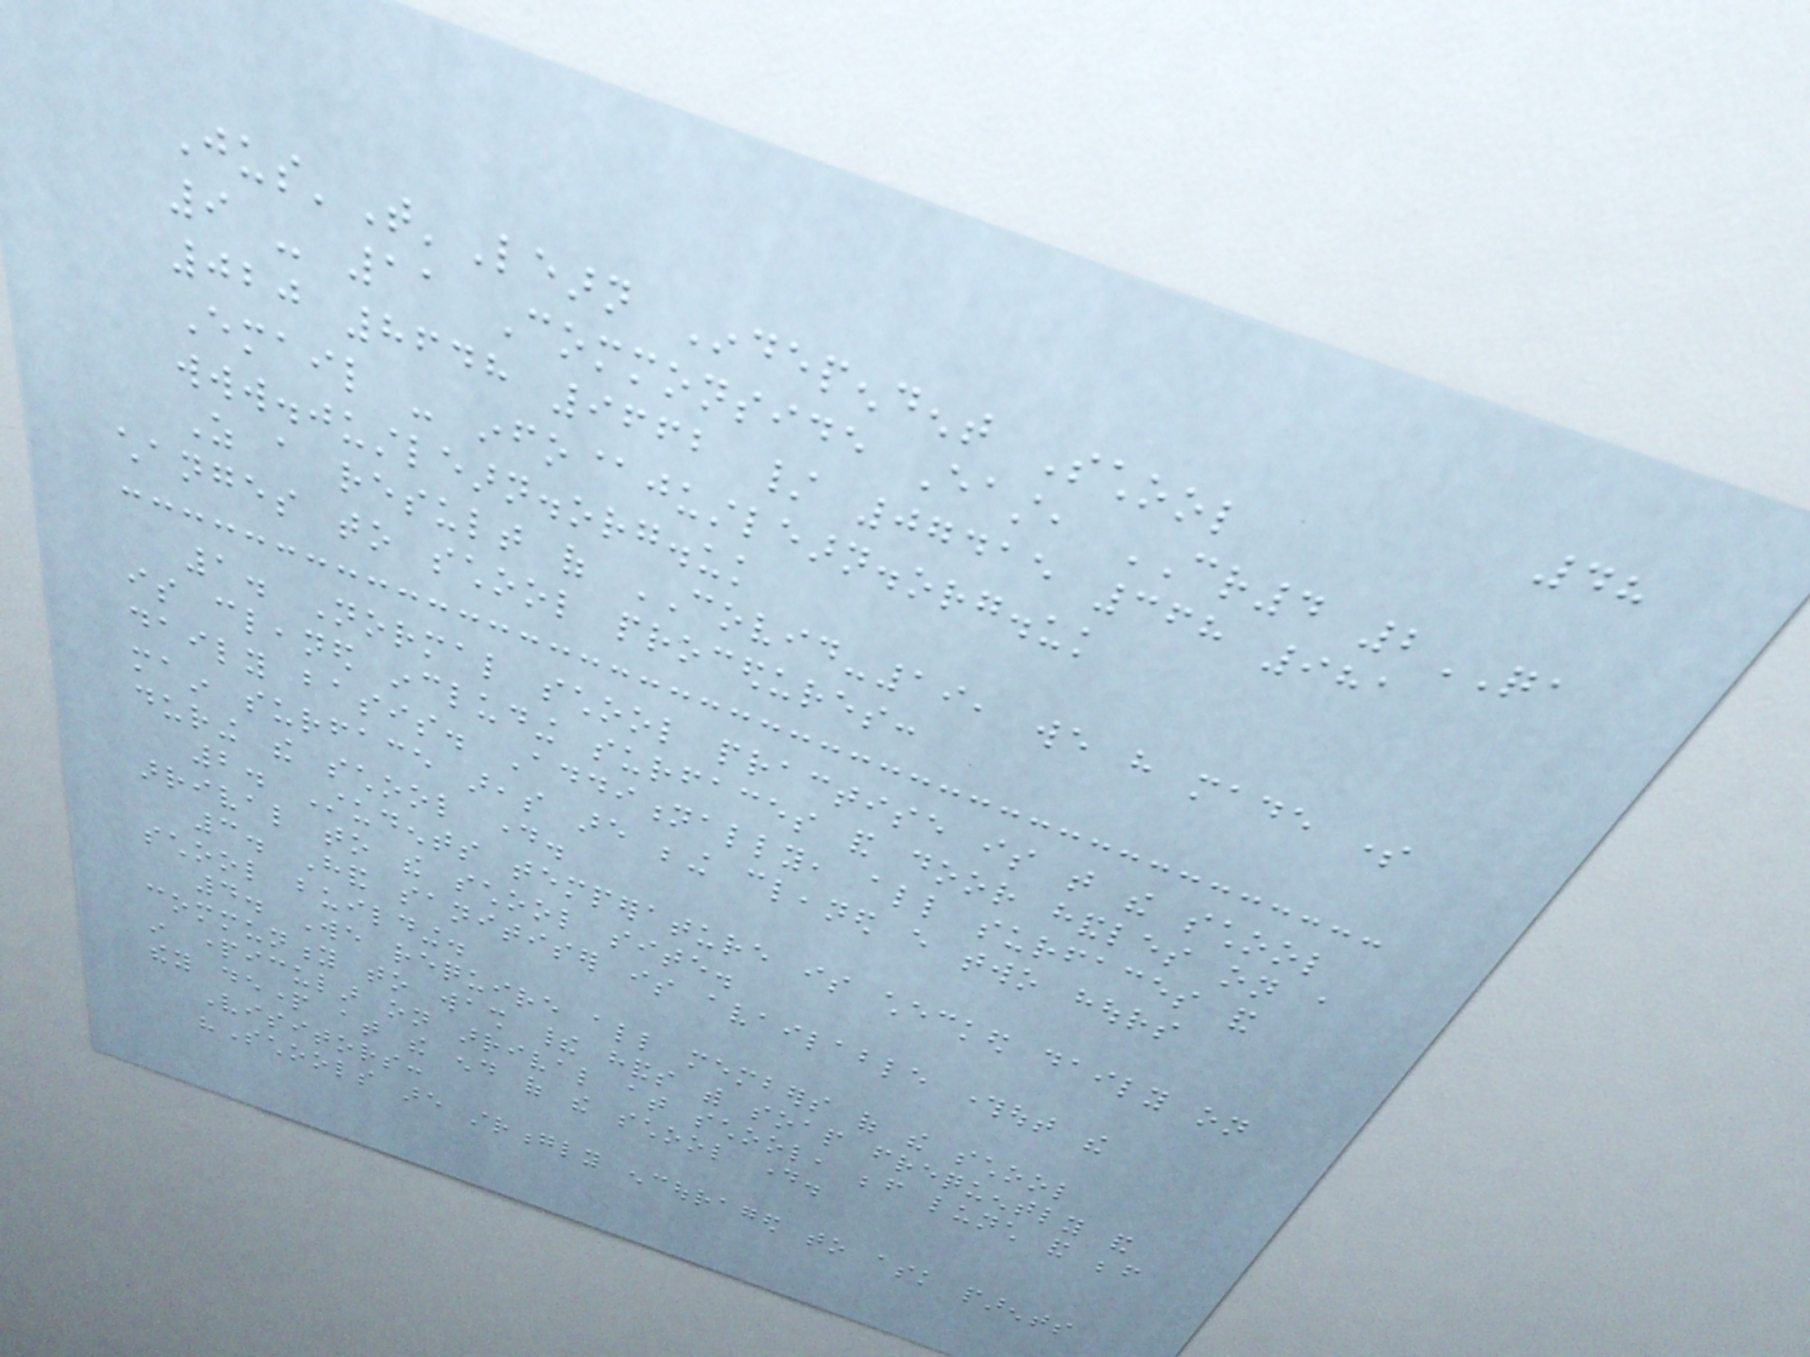48
Jus'T'Learn Independent School
9 - 11 Commonside East, CR4 2QA
020 8648 9662 / 07415 368 981
Email - info@justlearn.org.uk
www.justlearn.org.uk
As a result of COVID-19, we have made some
changes to school procedures:
1. Normal school practise is that the school
is cleaned including surfaces and door handles on a
daily basis. Additionally, all surfaces and
main surface areas are being cleaned every two hours
during the school day.
2. Students temperature is checked daily on
arrival to the school site.
3. Hand sanitiser is available throughout the
school building.
4. We require all members of the school
community to wash their hands with soap frequently and
in particular on arrival at school, before lunch and before
they depart at the end of the school day.
Visitors:
"Schools are strongly encouraged to ask parents
